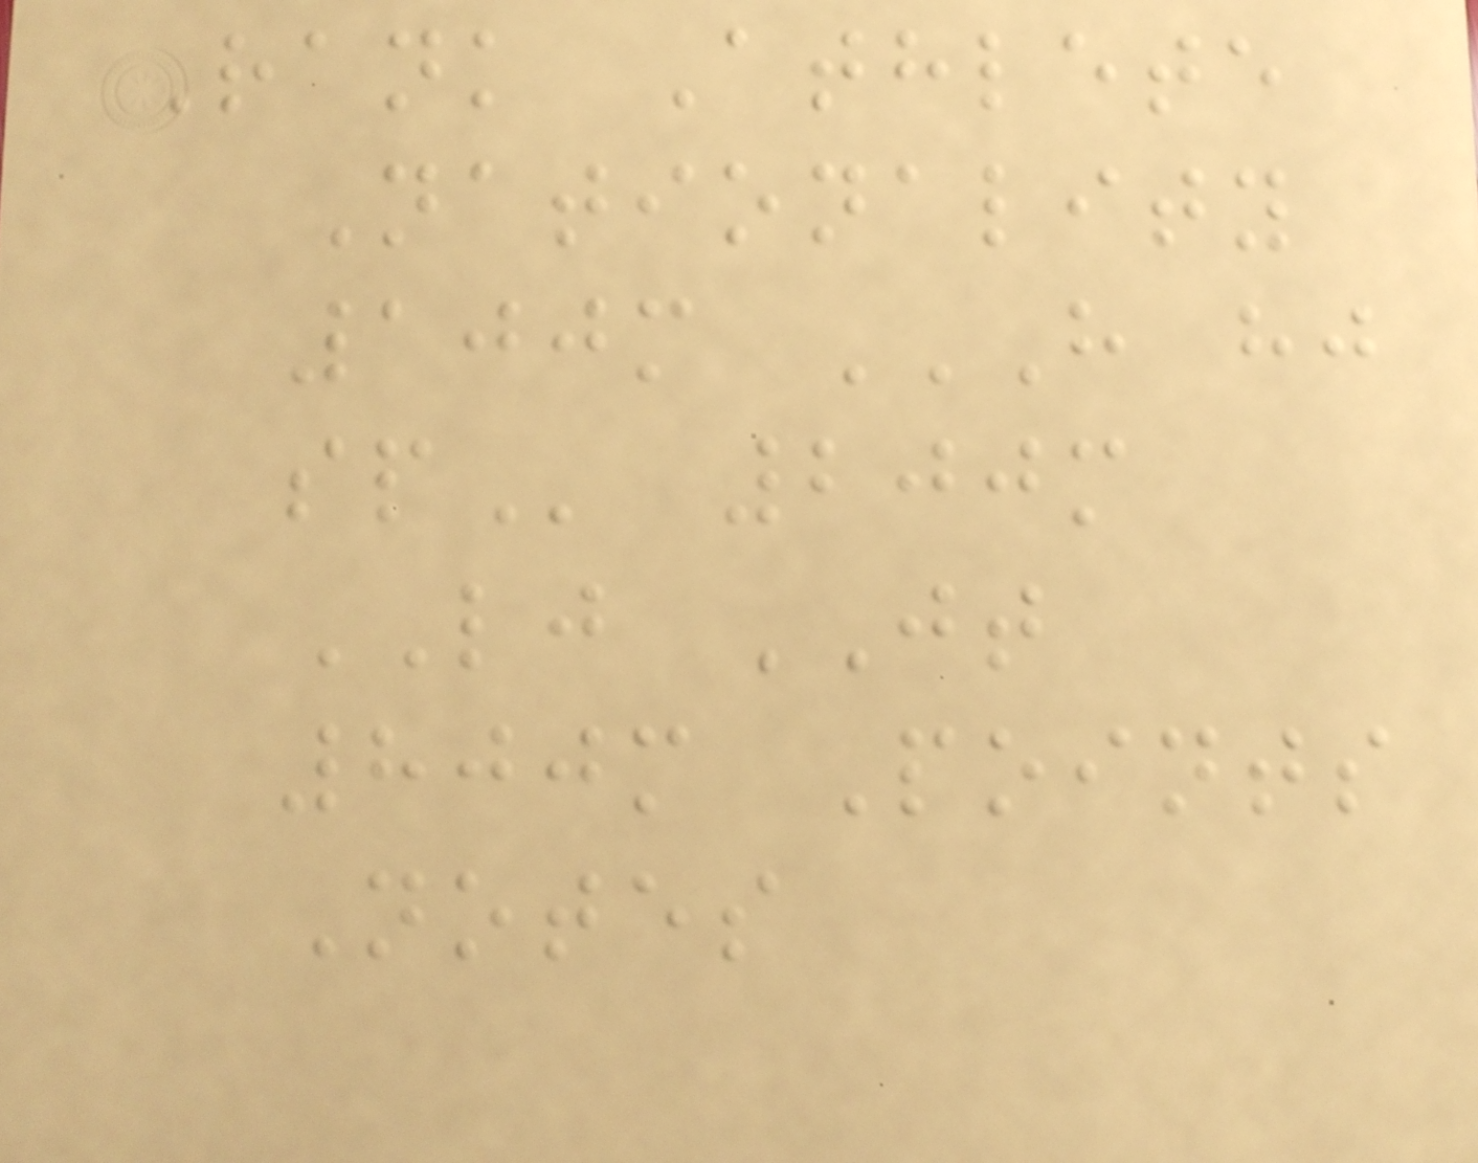Rank Athlete
Nationality
100m H HJ
SP 200m
LJ JT
800m Points
Notes
